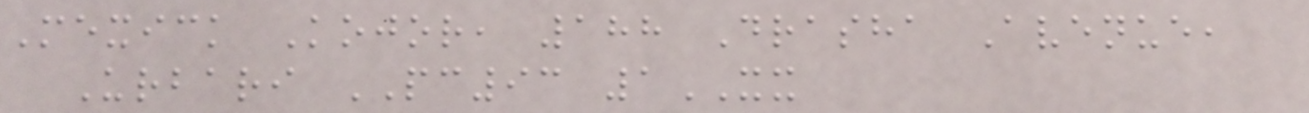Mexick Kojor, 188 Drasha Avenue,
Urbari PC93 1XX
